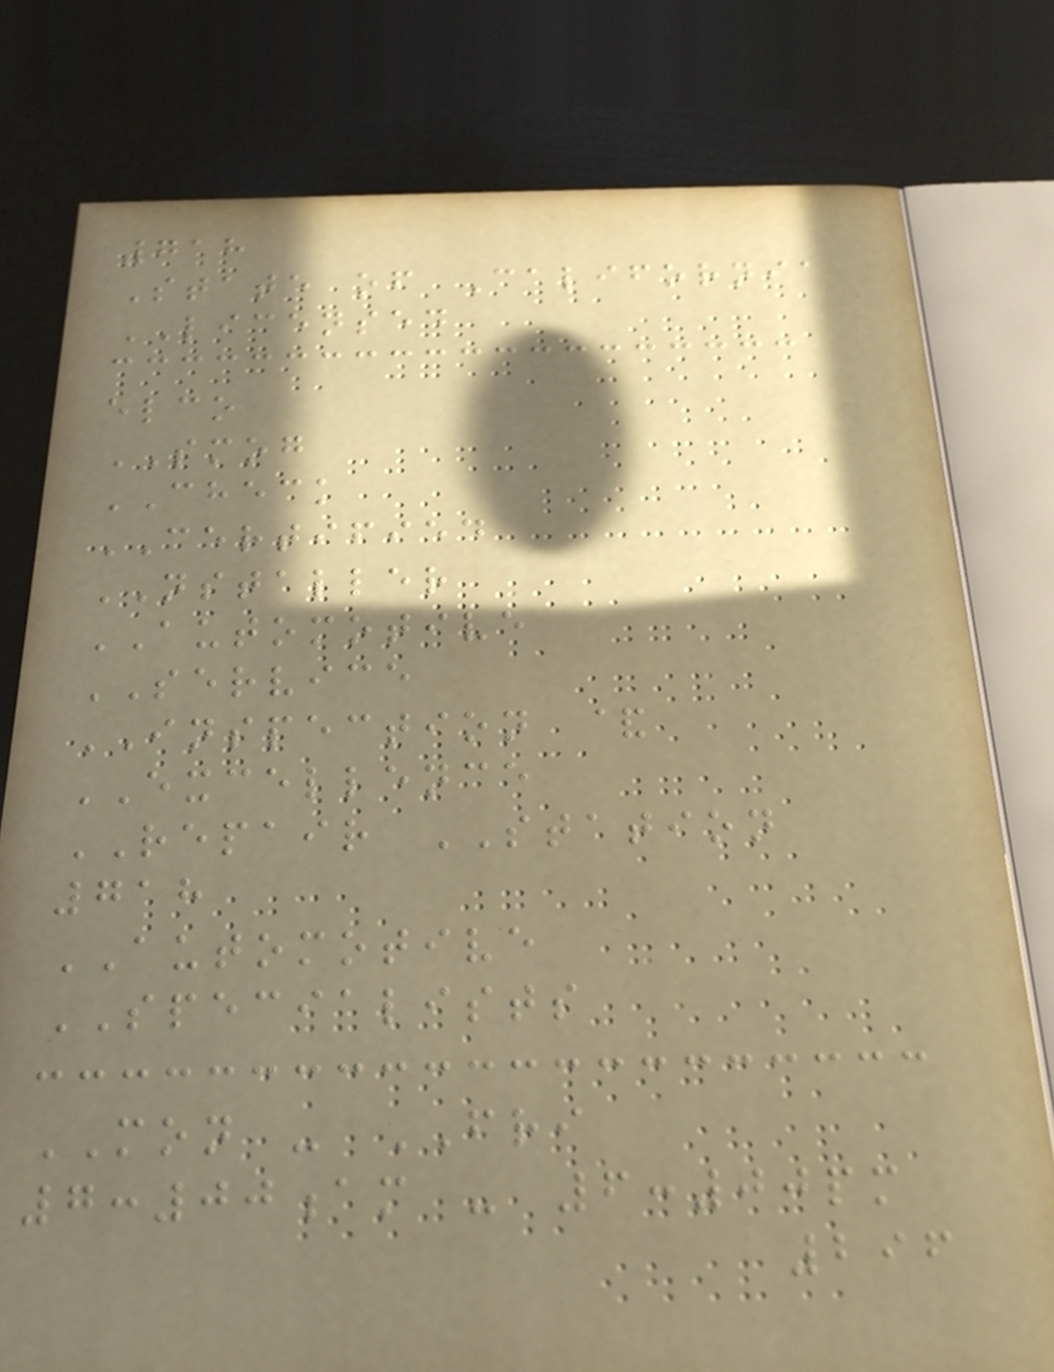718
State of California
LICENSED
elco
SMOG
CHECK
CERTIFIED
NSTALLER
AUTOMOTIVE
SERVICE
INSPECTION &
EXCELLENCE
REPAIR STATION
718
AUTOMOTIVE
SPECIALISTS
MON - FRI
7:00am - 6:00pm
296
